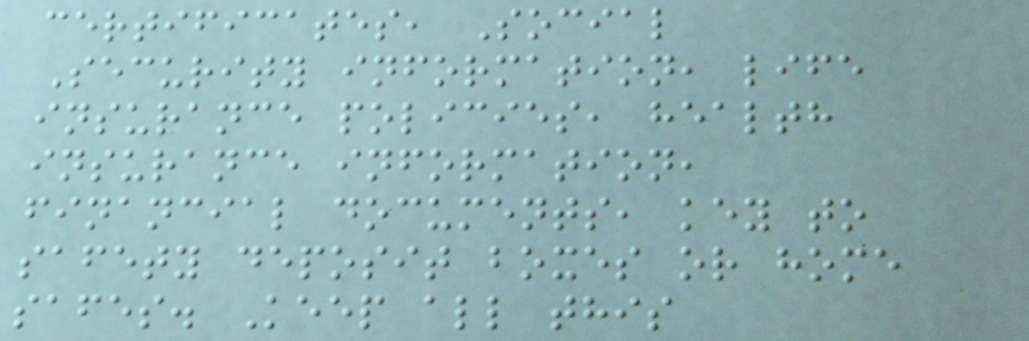certificates, Social
Security information, life
insurance policies, health
insurance information,
financial documents, key to
safety deposit boxes or home
safes. Keep all this
